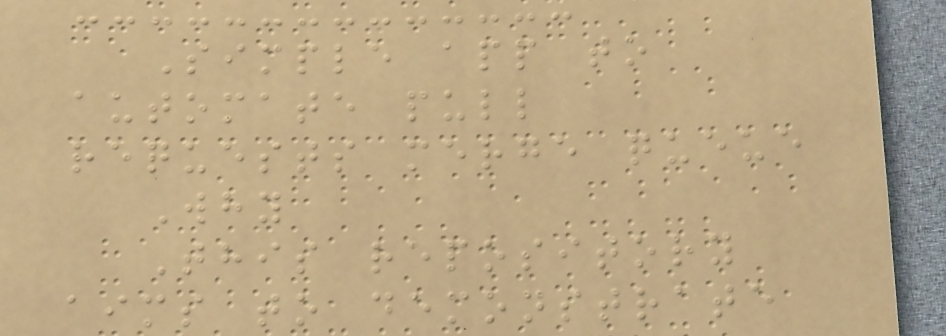Simple app to
automate pull
requests merge queue
Why
This repository
aims to demonstrate
